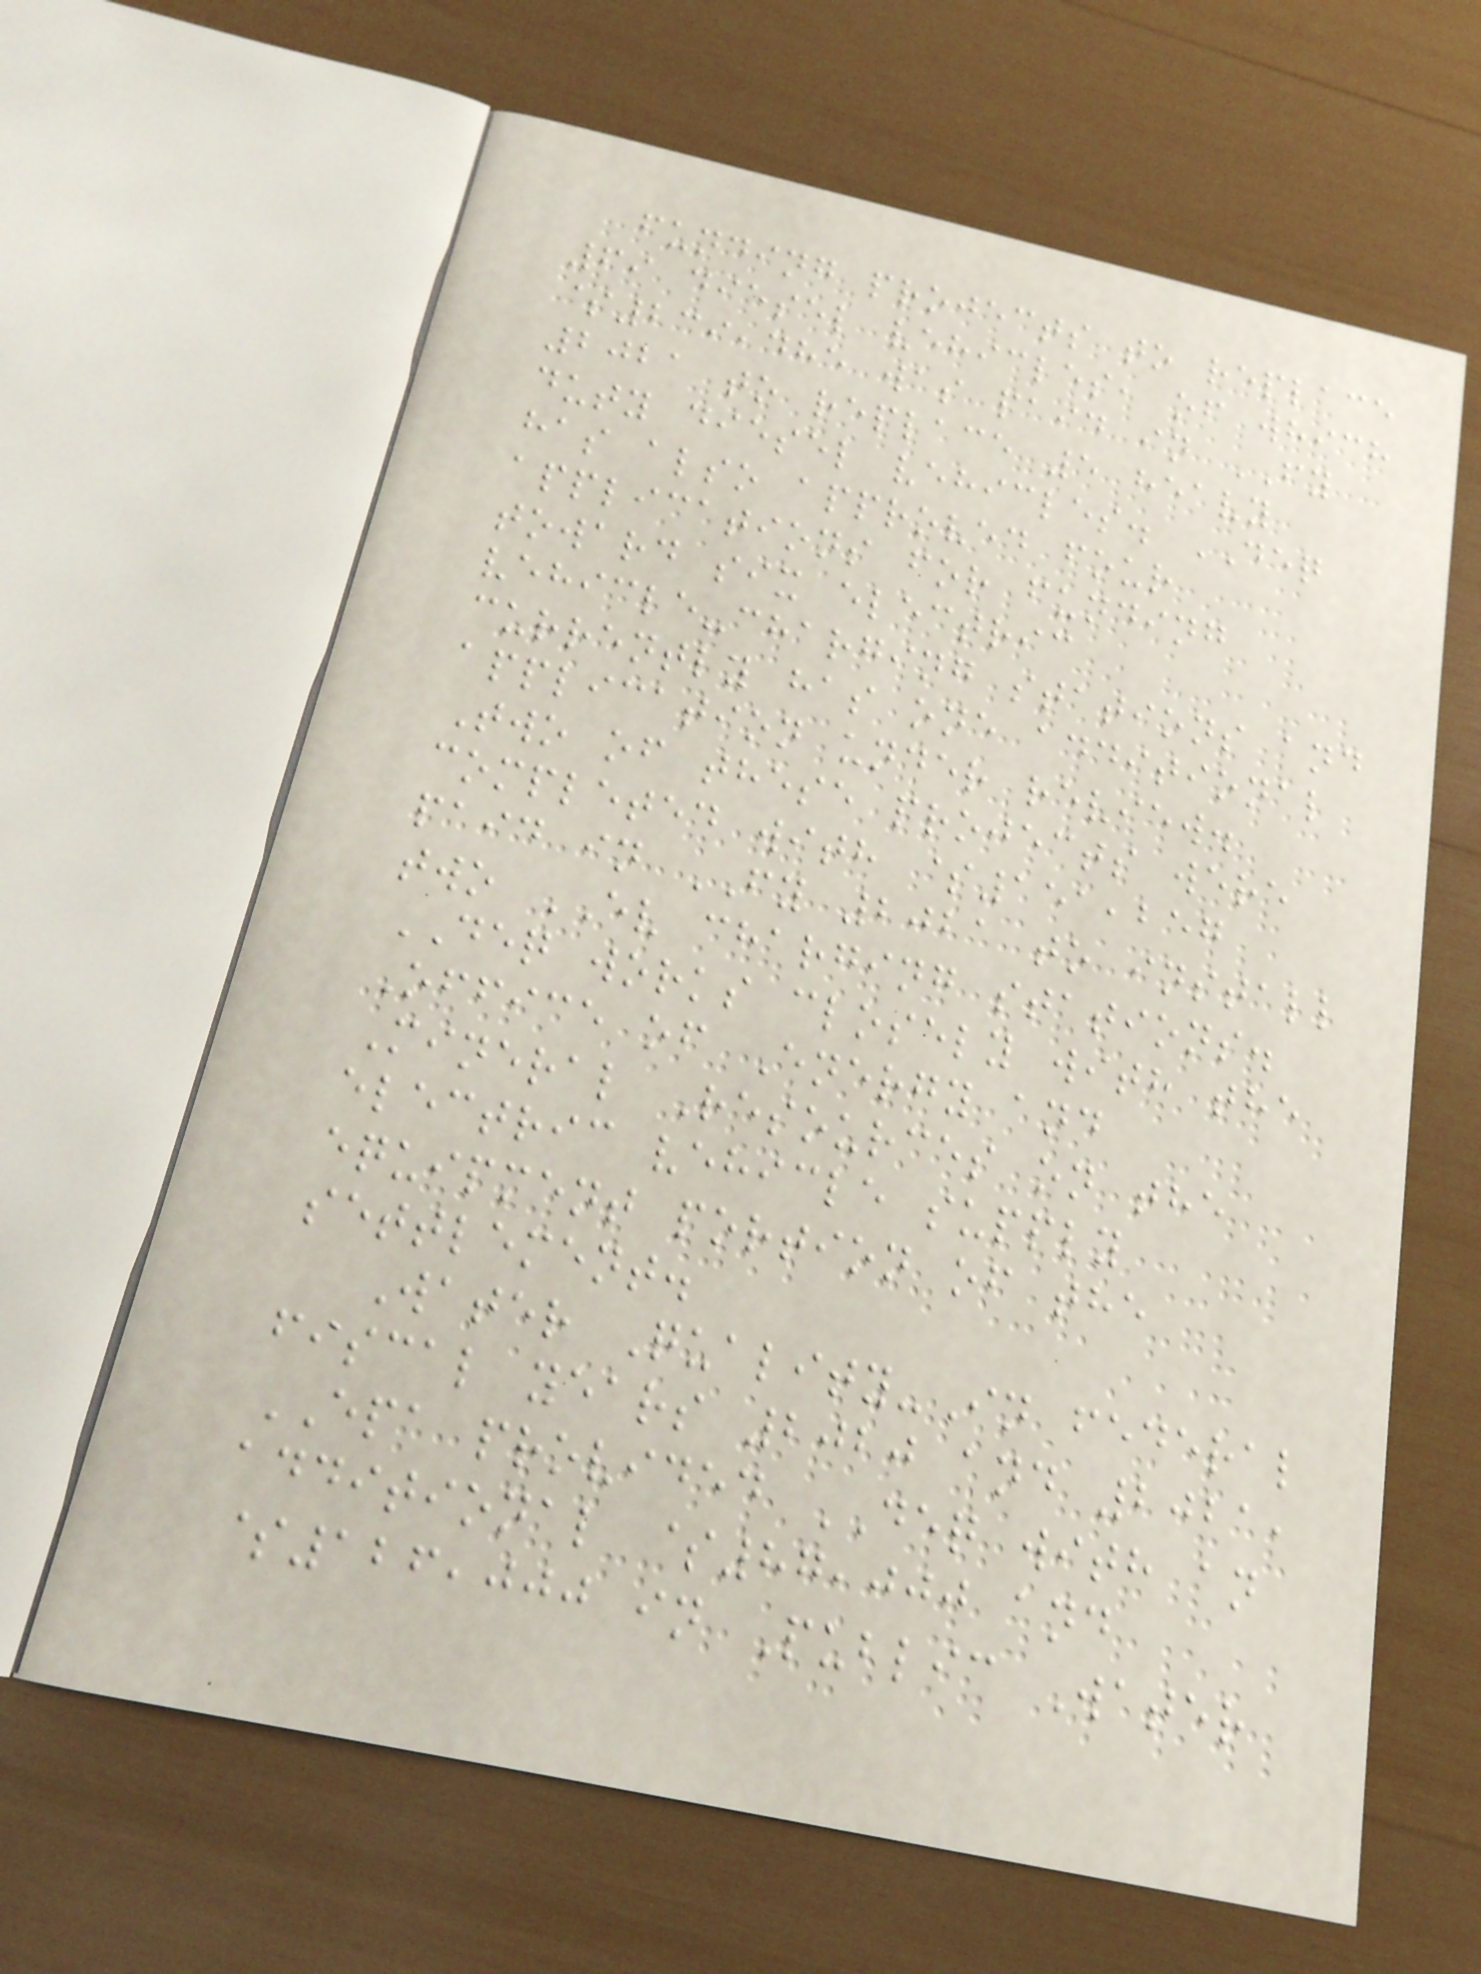funding projects to replace
69 diesel vehicles, of which
$239,485 was paid in FY
2021 to replace 5 heavy
duty diesel vehicles. DEQ
has also approved four
applications for funding
toward six electric
vehicle-charging stations and
currently has one additional
application under review.
Two of these projects were
completed with $151,257
paid in FY 2021 to install
two EV charging stations.
DEQ works closely with the
Office of Energy and
Mineral Resources on the
electric vehicle supply
equipment portion of the
settlement.
Water Quality-In federal
fiscal years 2020 and 2021,
EPA provided DEQ with an
additional $87,000 and
$126,000 in Public Water
